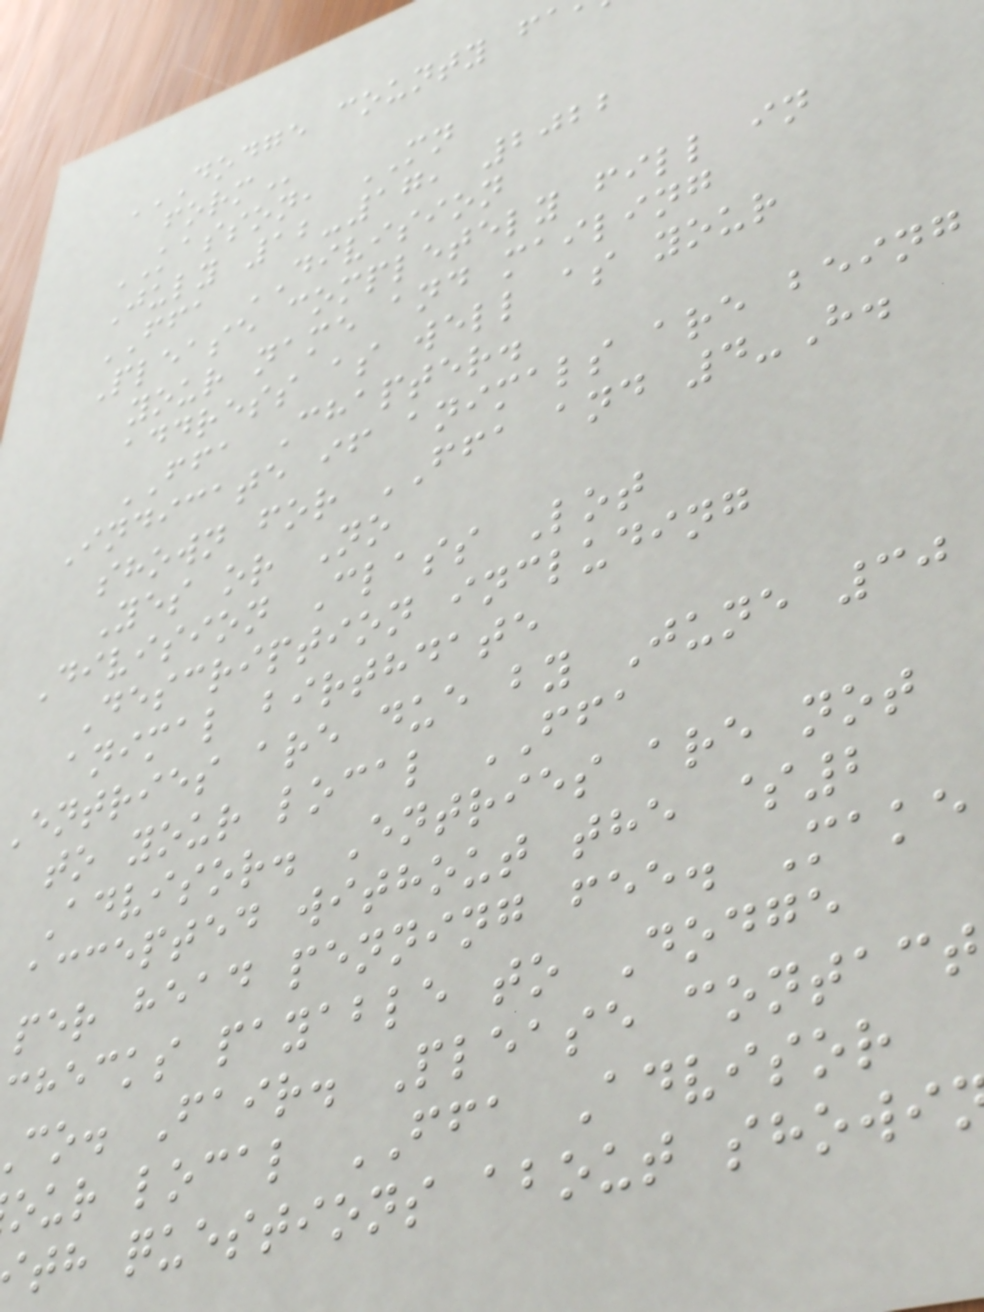KASSON, MN
July 12-17, 2022
FFA DIVISION
Please completely fill in
your name and mailing
address as well as your
FFA Chapter.
Indicate if animals are being
shown for FFA and 4-H.
Yes or No
Division Class Lot
Description including
animal birthdate
entries are due by June 30
to your local FFA
Advisor. Entries are not
accepted without the $2
per head penning fee. Make
checks payable to Dodge
co. Fair. Please contact
our local FFA Advisor
th questions about showi
